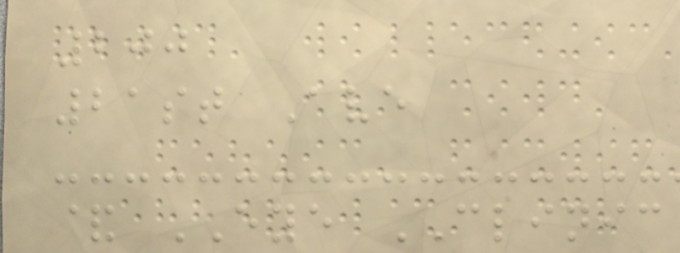200
21st Ave
& EYE CLINIC
